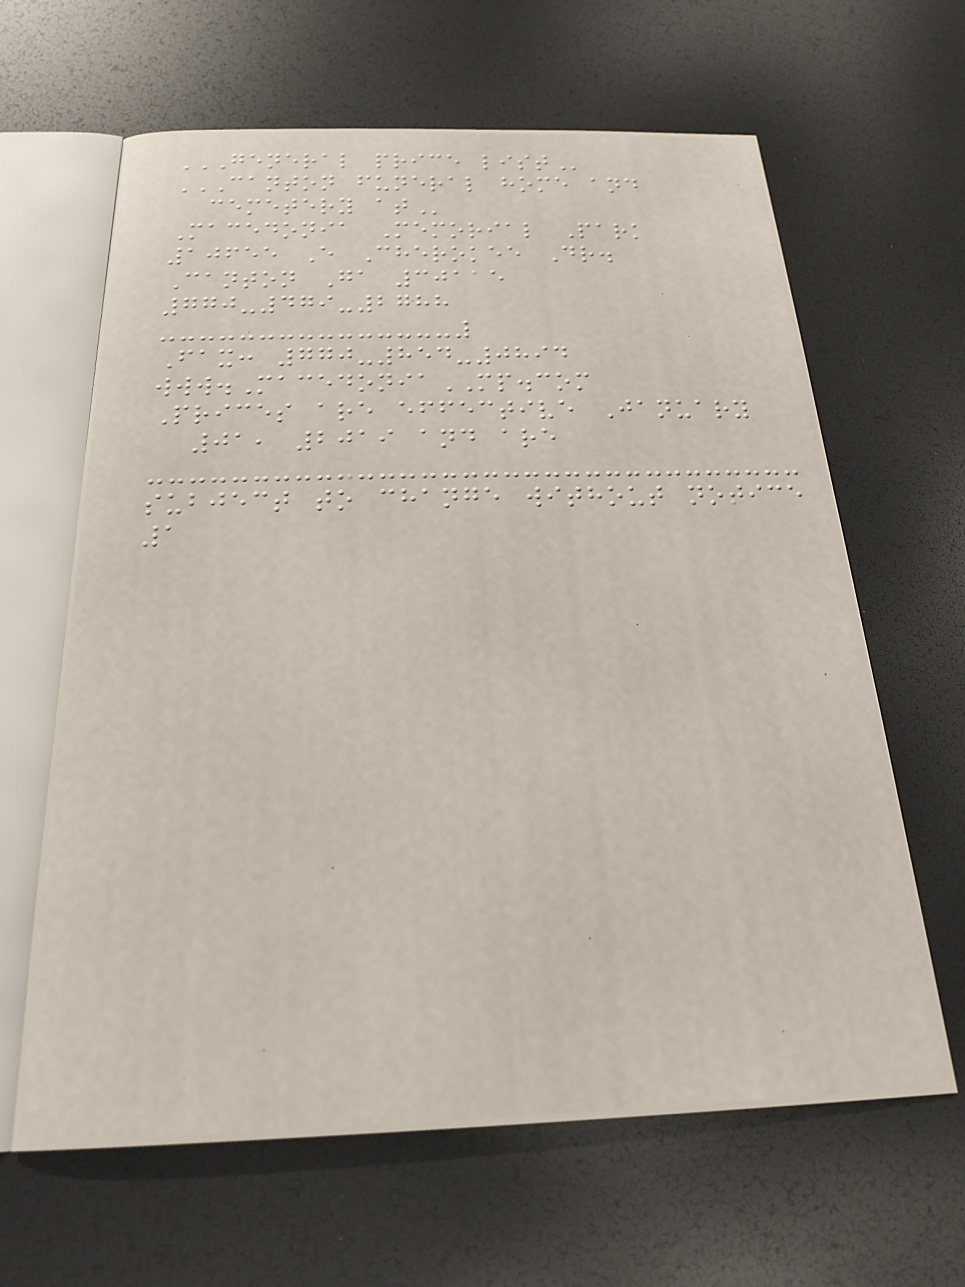GENERAL PRICE LIST
CANTON FUNERAL HOME AND
CEMETERY AT
Macedonia Memorial Park
10655 E Cherokee Dr.
Canton Ga 30115
770-479-2788
Fax: 770-854-0894
www.MacedoniaMP.com
Prices are effective January
01, 2019 and are
subject to change without notice
1
